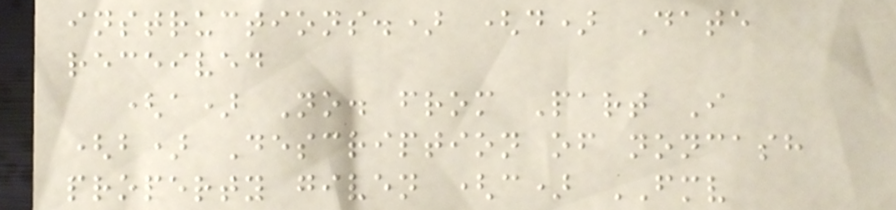instructions.) (d) Date
received
(a) No. from Part I
(b) Description of noncash
property given (c) FMV
